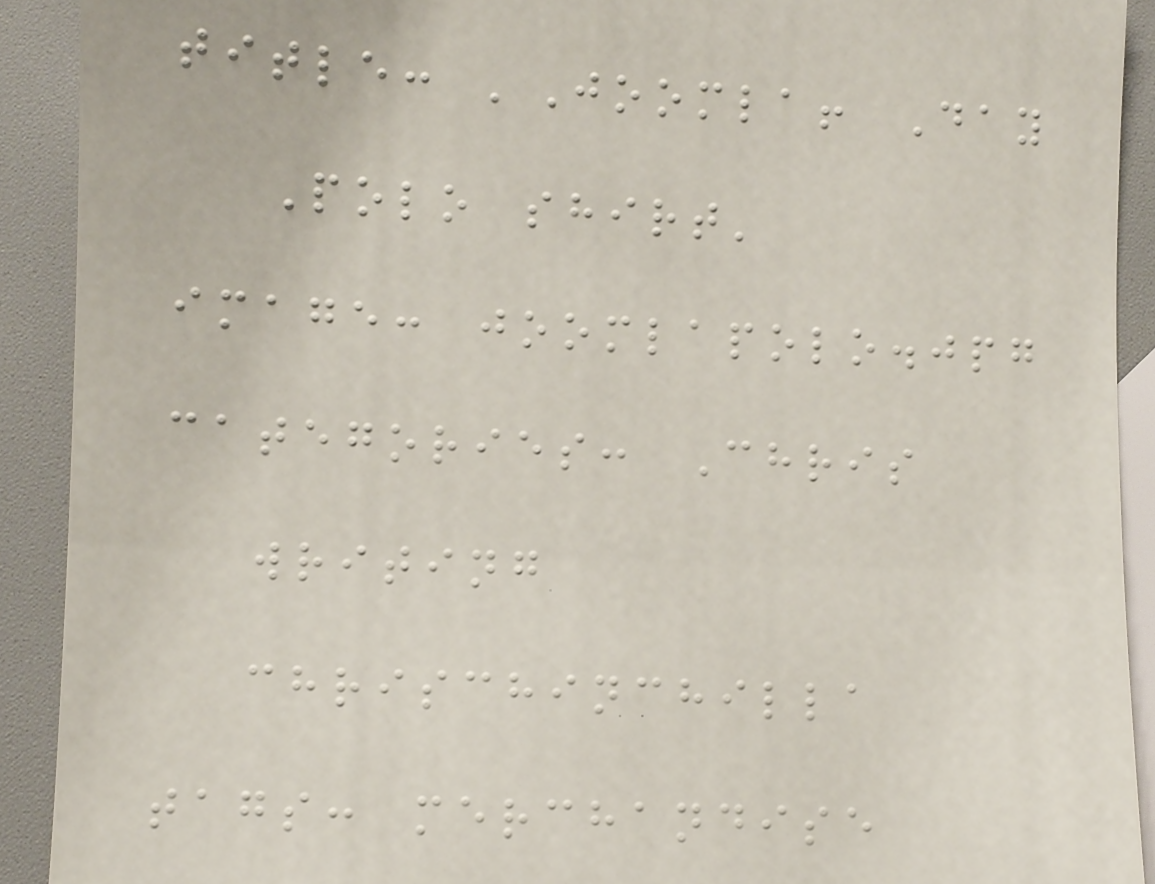title: 'Joomla! Day
Polo shirt'
image: joomlapolo.jpg
categories: Chris
writing
chrischinchilla
tags: merchandise
